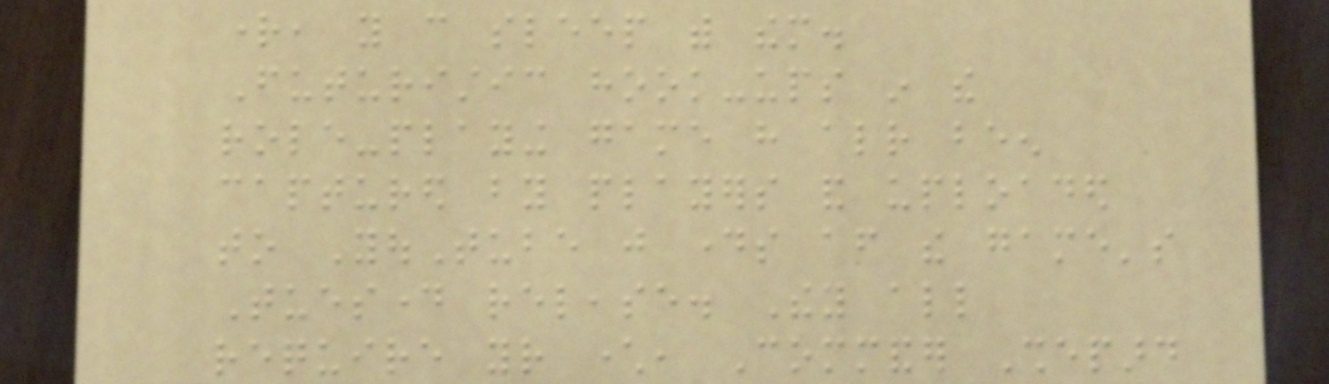right, you can sleep with them.
Futuristic hook-ups in the
role-playing game have already been
captured by players and uploaded
to YouTube just days after the game's
Tuesday release. They all
require your character, Commander Shepard
